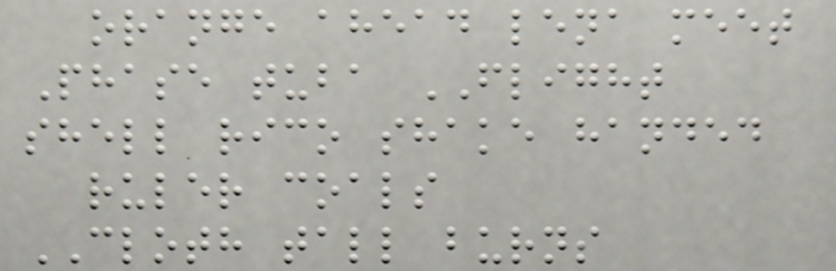orange ahead lena meet
Phase tuba FLIGHT
shell rico shake handed
ruler coals
CLOTH tall burns
